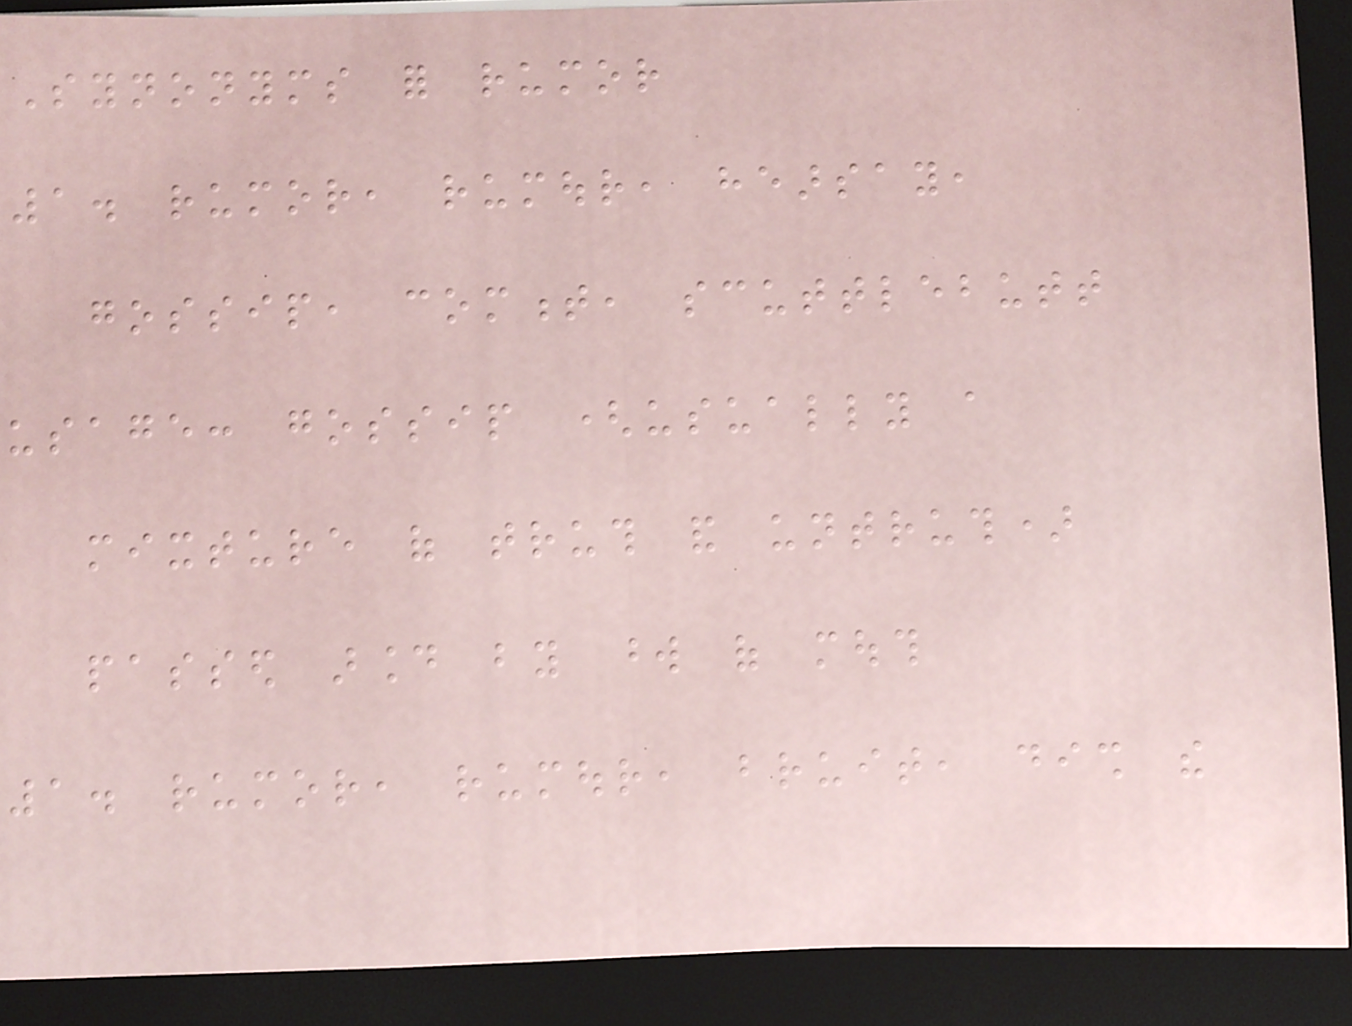Synonyms for rumor
1. rumor, rumour, hearsay,
gossip, comment, scuttlebutt
usage: gossip (usually a
mixture of truth and untruth)
passed around by word of mouth
1. rumor, rumour, bruit, dish the
